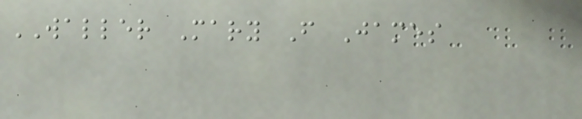WALLER Mary F James
